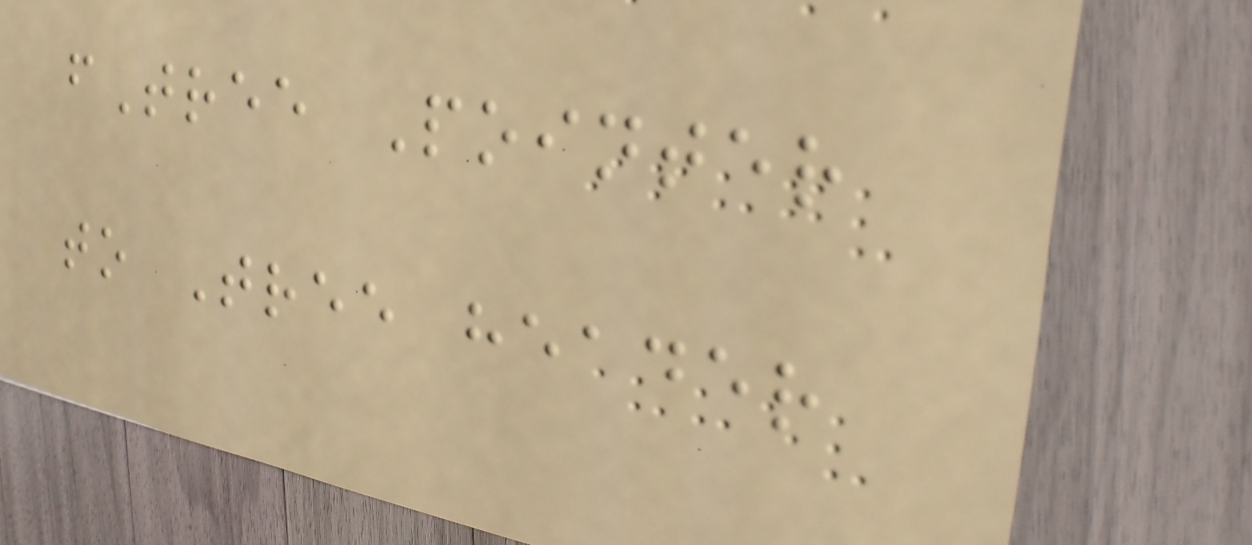fTree Pointer
to Tree header
